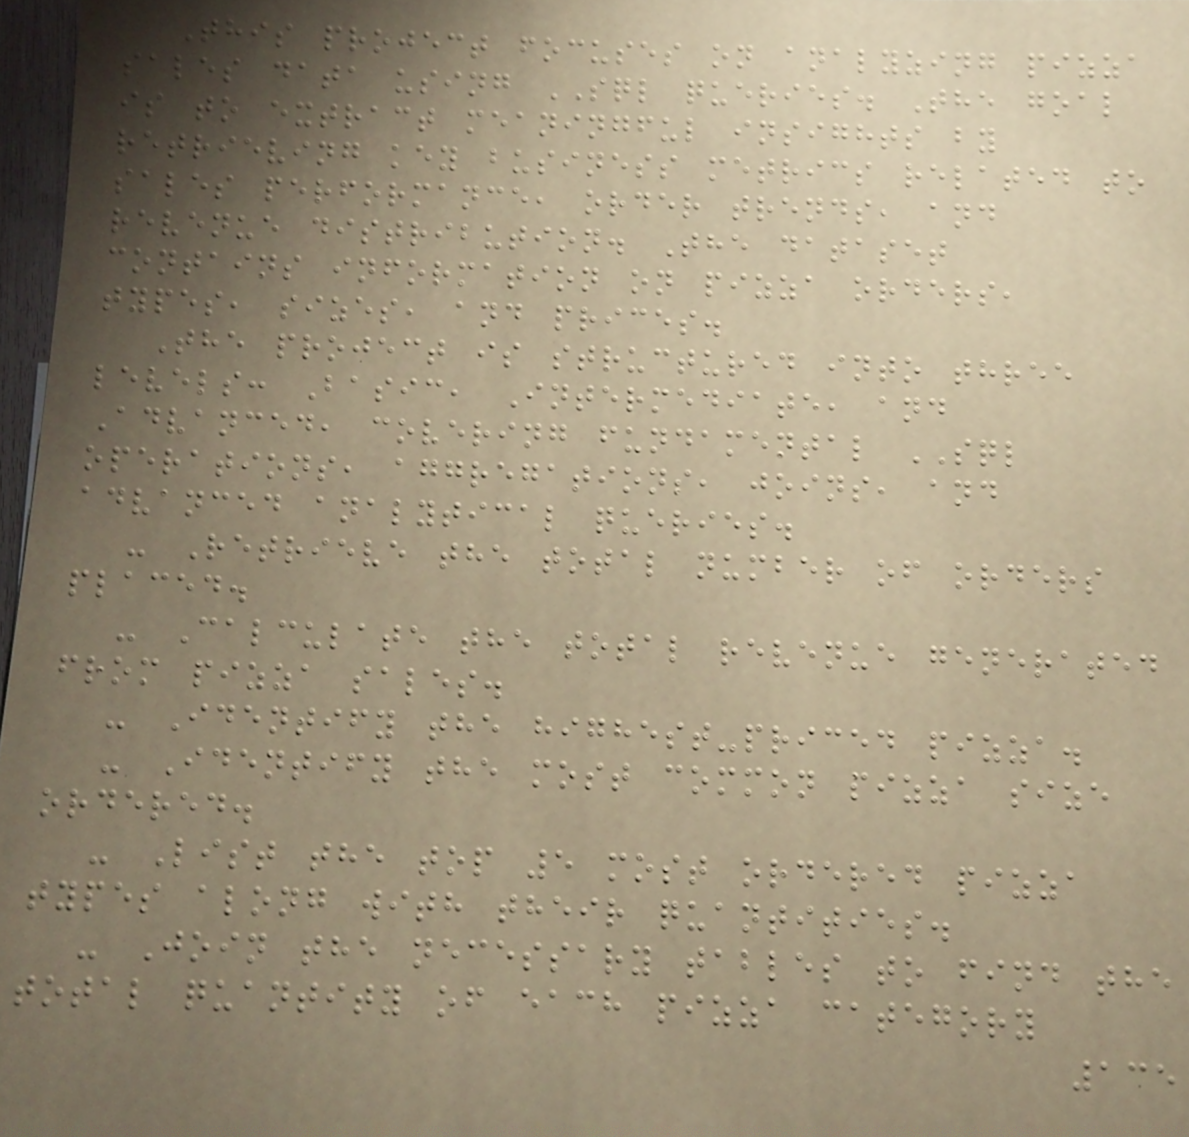This project focuses on analyzing pizza
sales data using SQL queries. The goal
is to extract meaningful insights by
retrieving key business metrics related to
sales performance, order trends, and
revenue distribution. The dataset
contains information on pizza orders,
types, sizes, and prices.
The project is structured into three
levels: Basic, Intermediate, and
Advanced, covering fundamental SQL
operations, aggregations, joins, and
advanced analytical queries.
- Retrieve the total number of orders
placed.
- Calculate the total revenue generated
from pizza sales.
- Identify the highest-priced pizza.
- Identify the most common pizza size
ordered.
- List the top 5 most ordered pizza
types along with their quantities.
- Join the necessary tables to find the
total quantity of each pizza category
135
